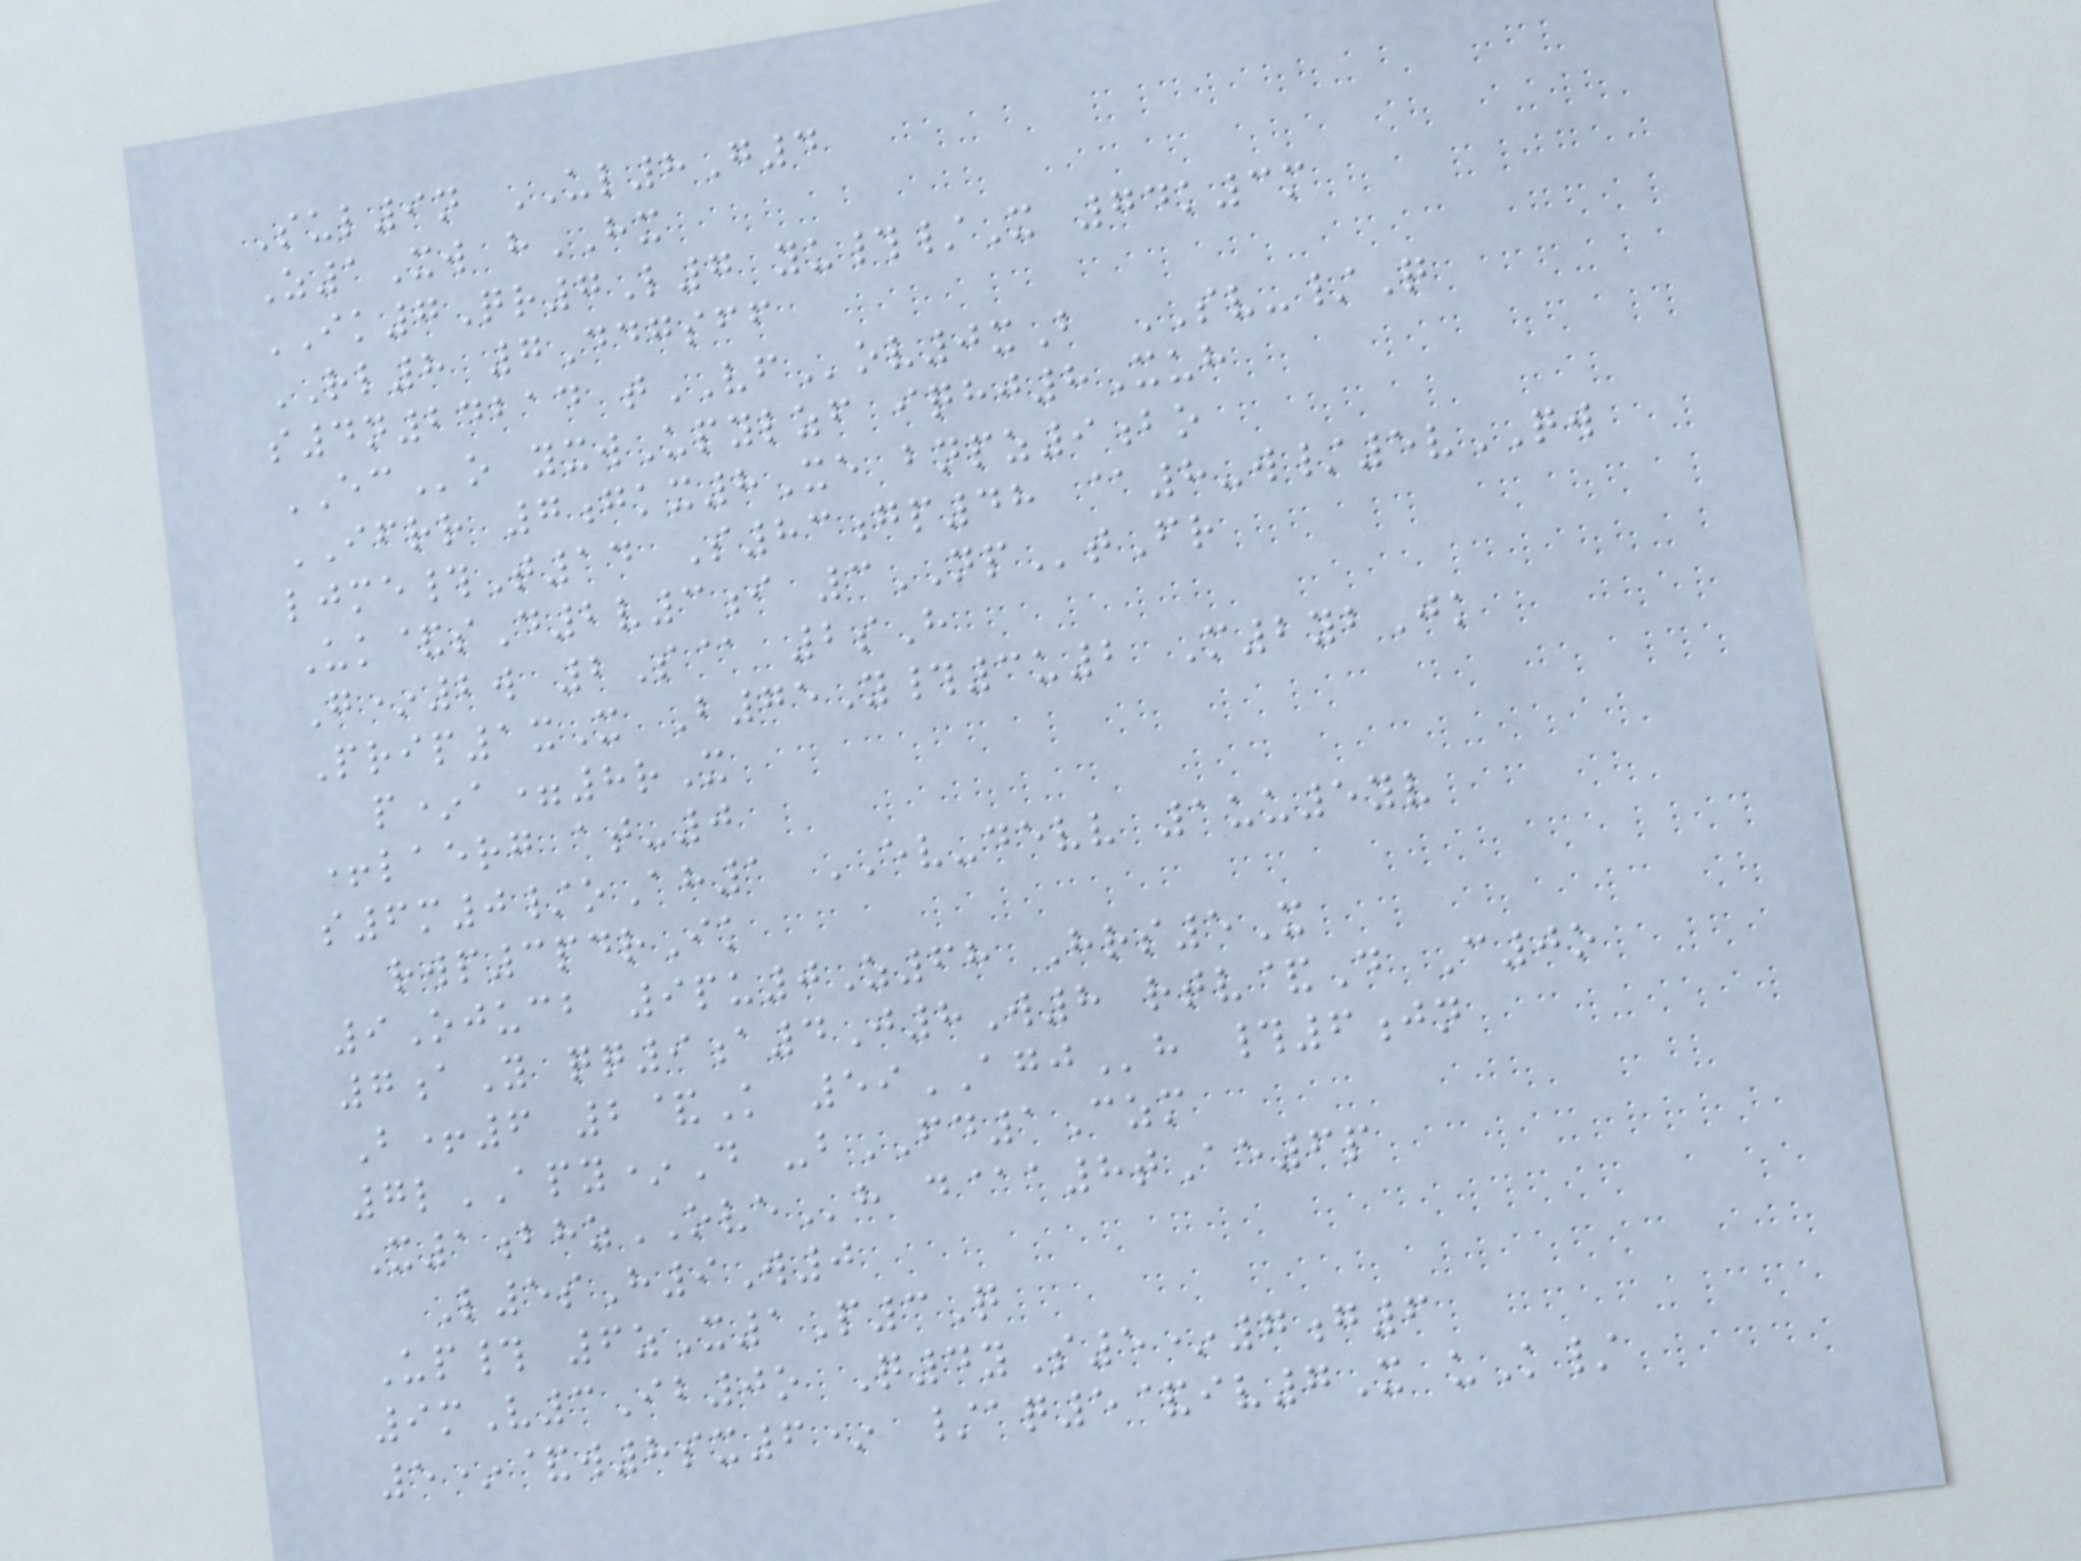Sul9n UL8G4
Z1Xw hHX
IK7Qr7L7 yu#/X 74k3m
RL8 7Ddgsff
s4n24214 tVFov0xB SV-/Q
ECo yxwUpylzf iqhj8Xuh
IFRR 7gkx8Xe bnpz9bo
ljme#T14 S83gp48 @8-w/5vQW
Uk&sD2v3i 3NPtFr
G*2w 2S@ 2sH
Prip1xX B75Y#3u2 M2ybJk
p*a=8rX
+laerg at-0
s6m0/oAh1 EV-devv 1uu5yv
rwp3pdrIk
9Ojucb 9pu0Z68 Hrs5X
7aY qq9a4J8W8 rtv&D C0o
B+6 2&K 59AGJh #6jn
7lAPY*D -bFD1Czm
X1bhzOVEh d@a8tAe6p
L5sH9W0
Up# 6zX1P3Q
9mV3Ib0o Q4yS5*7g6
5*&w8sx6* /aq5&iv7X uK/
